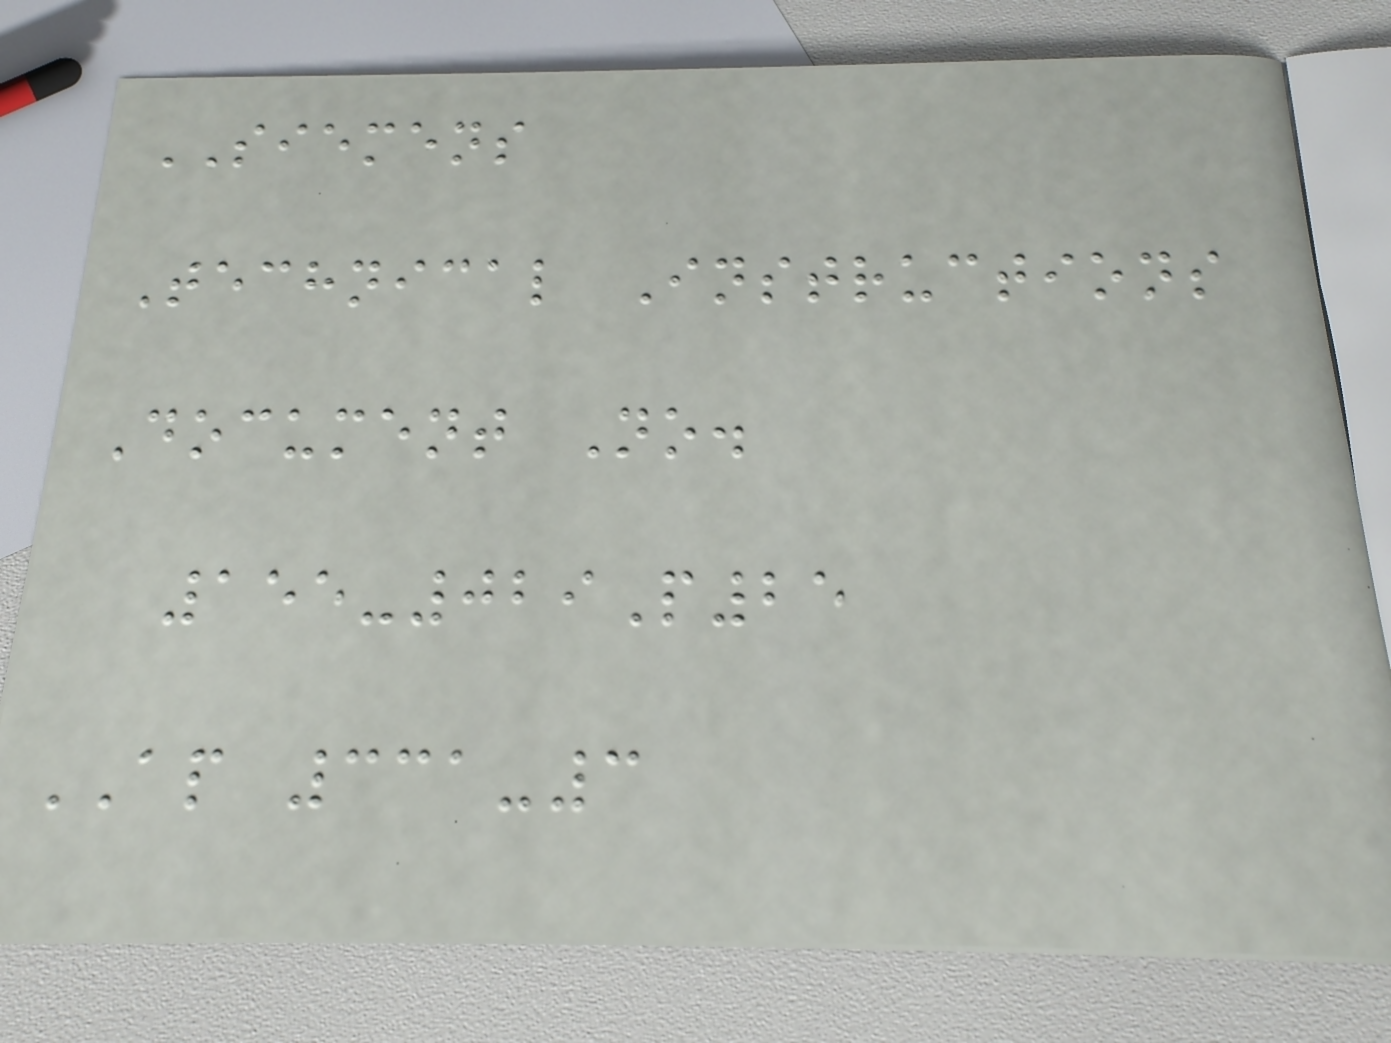SIEMENS
Technical Instructions
Document No.
155-029P25
AP 331-3
